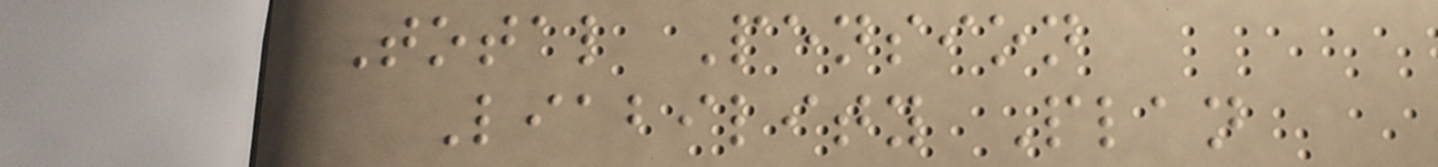Total Pension
Liability Plan
